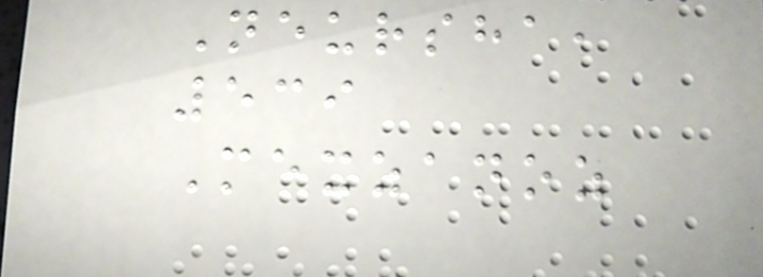Neursha,
539
Mexzanoz
